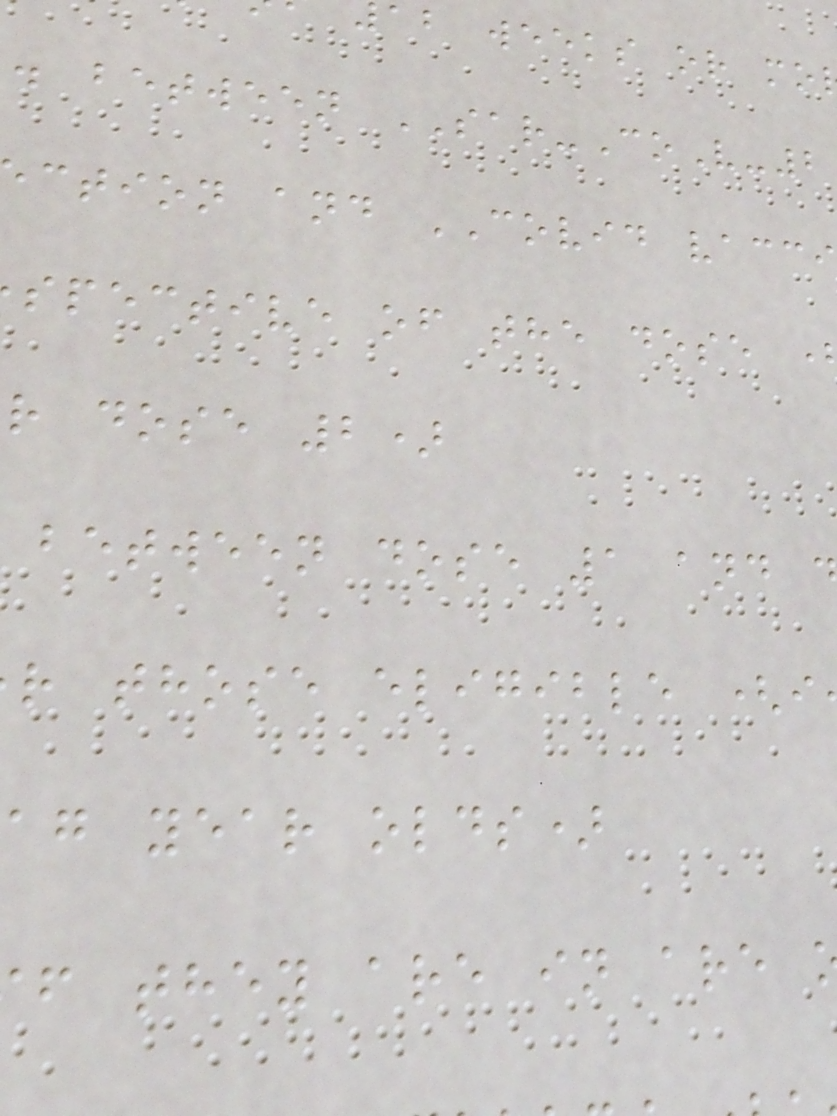ab weeks or mo
. between SAR-CoV-2
ction and COVID vacci
spective of the dose
r dose 2)
between dose 1 and
r those eligible (i
ag year olds)
f they are in are
